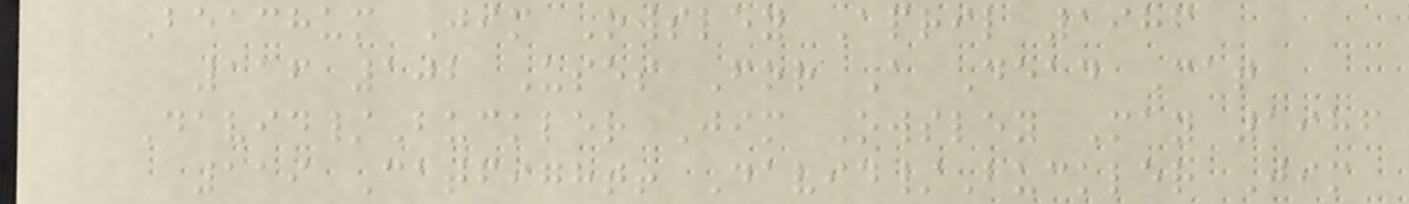Beachum Jim Owsley April 1986
116 102 Uses For A Dead Cat
David/Buckler Jim Owsley May 1986
119 Catfight! David/Buckler Jim
